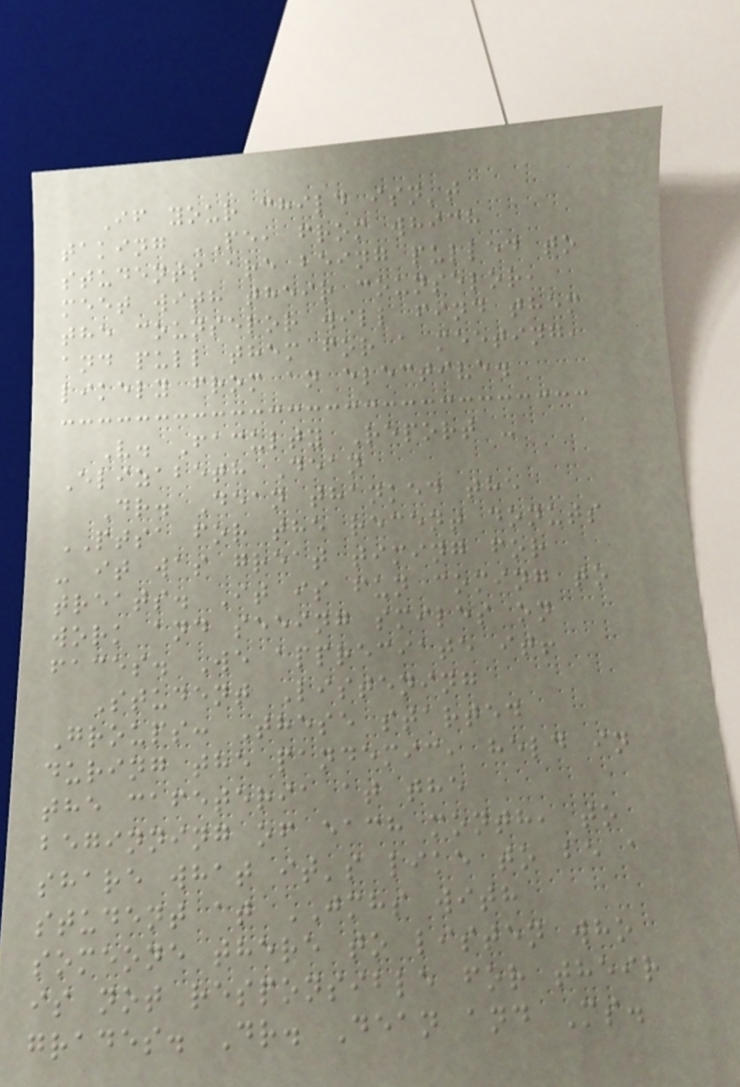If your child isn't
taking PE, from which
students are being pulled to
meet with their counselor,
the counselor will find them
and pull them for a meeting,
likely from an elective.
V. Faculty Report -
Elizabeth Dean
Dr. Dean thanked the
PTSA for the recent donuts
- it was great timing for
treats. It is fun coming to
work and seeing smiles on
faces. We appreciate it!
Student Listening
Groups: These started
during the pandemic, held in
the cafeteria at the
beginning of each month, to
share what it's like to be a
student at JMHS with
someone there to listen who
is not responsible for their
grades. Dr. Dean and Ms.
